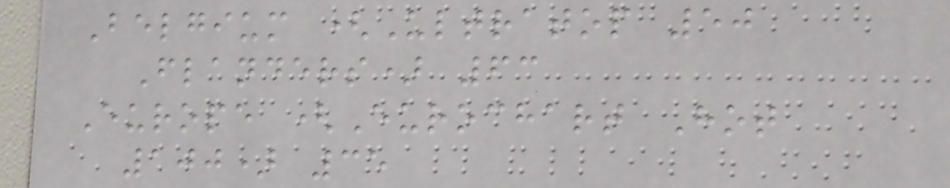Belgium (Ultratop 50
Flanders) 63
Europe (Eurochart Hot
100) 35
